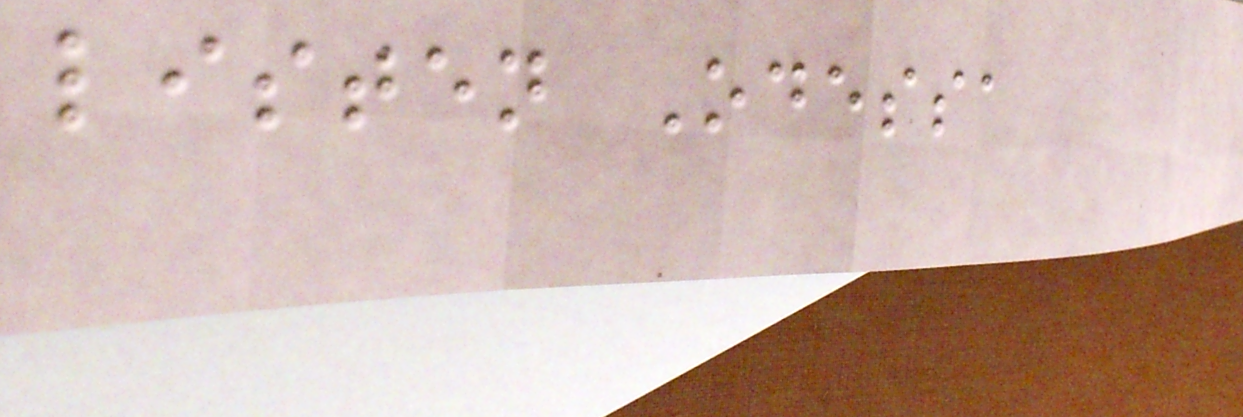listen Odessa
